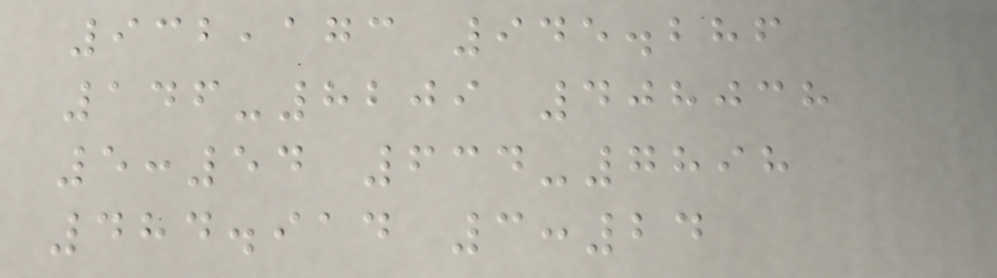932,173 945.286
146-8209 408038
5:54 634-7898
484.914 3:24
